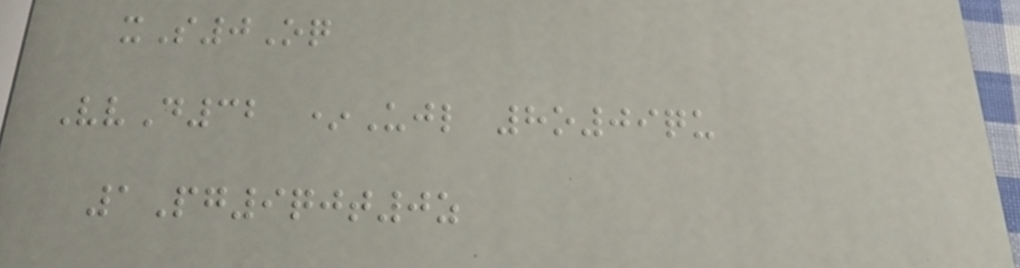xS0Oq
VvD32 *Ujl 8o09qu
1Pg9qjt0z
